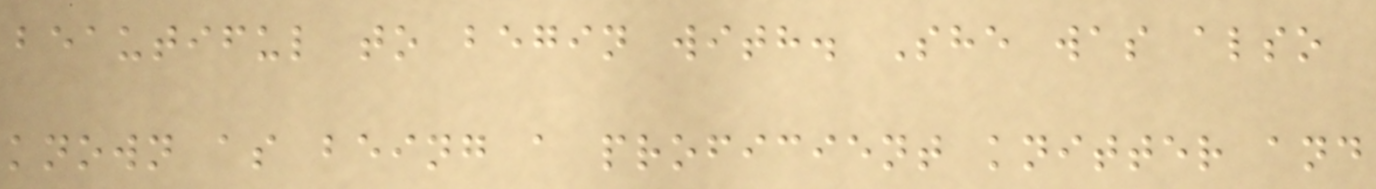beautiful to begin with. She was also
known as being a proficient knitter and
